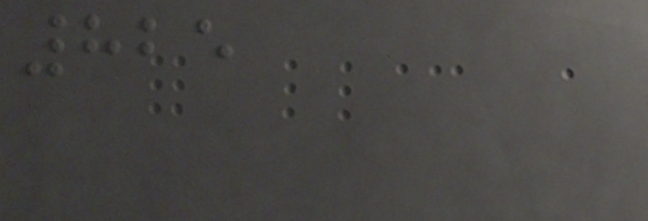825
